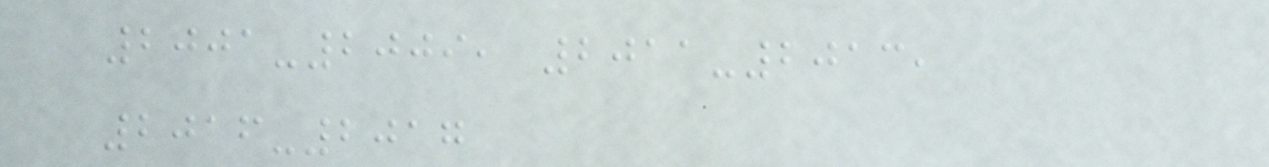2001-2009, 2011-2013,
2016-2017
